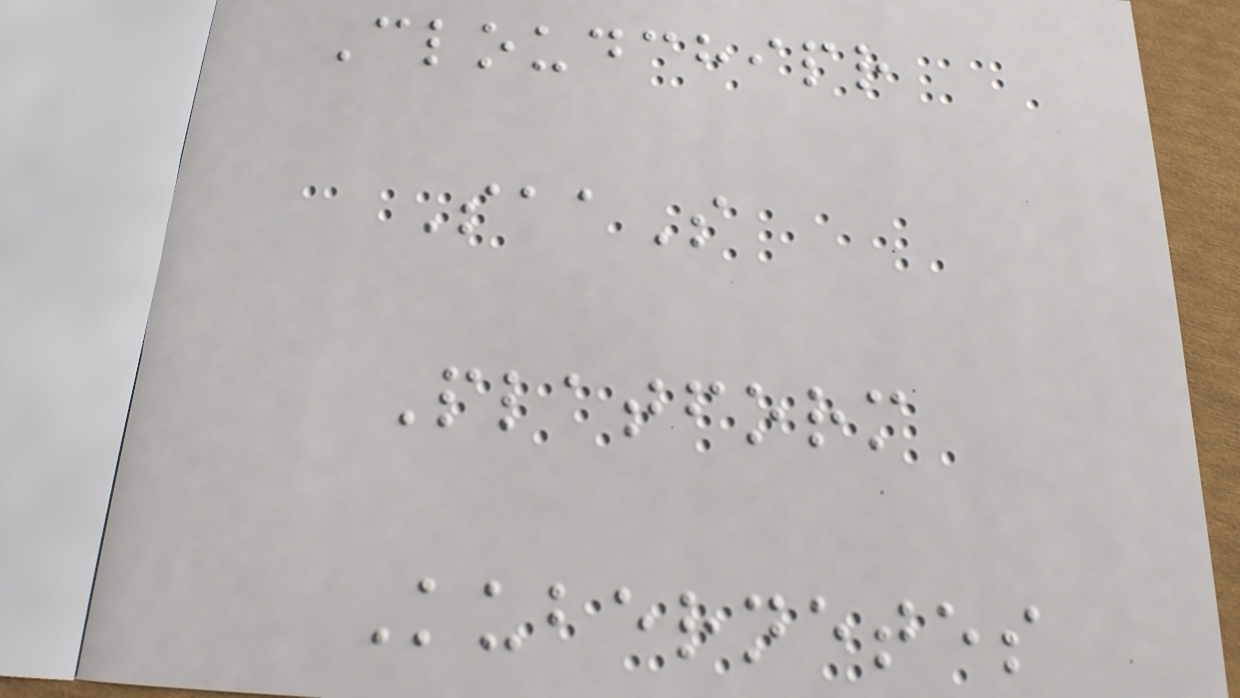Cloudchipr
SaaS
Platform
Kubernetes
